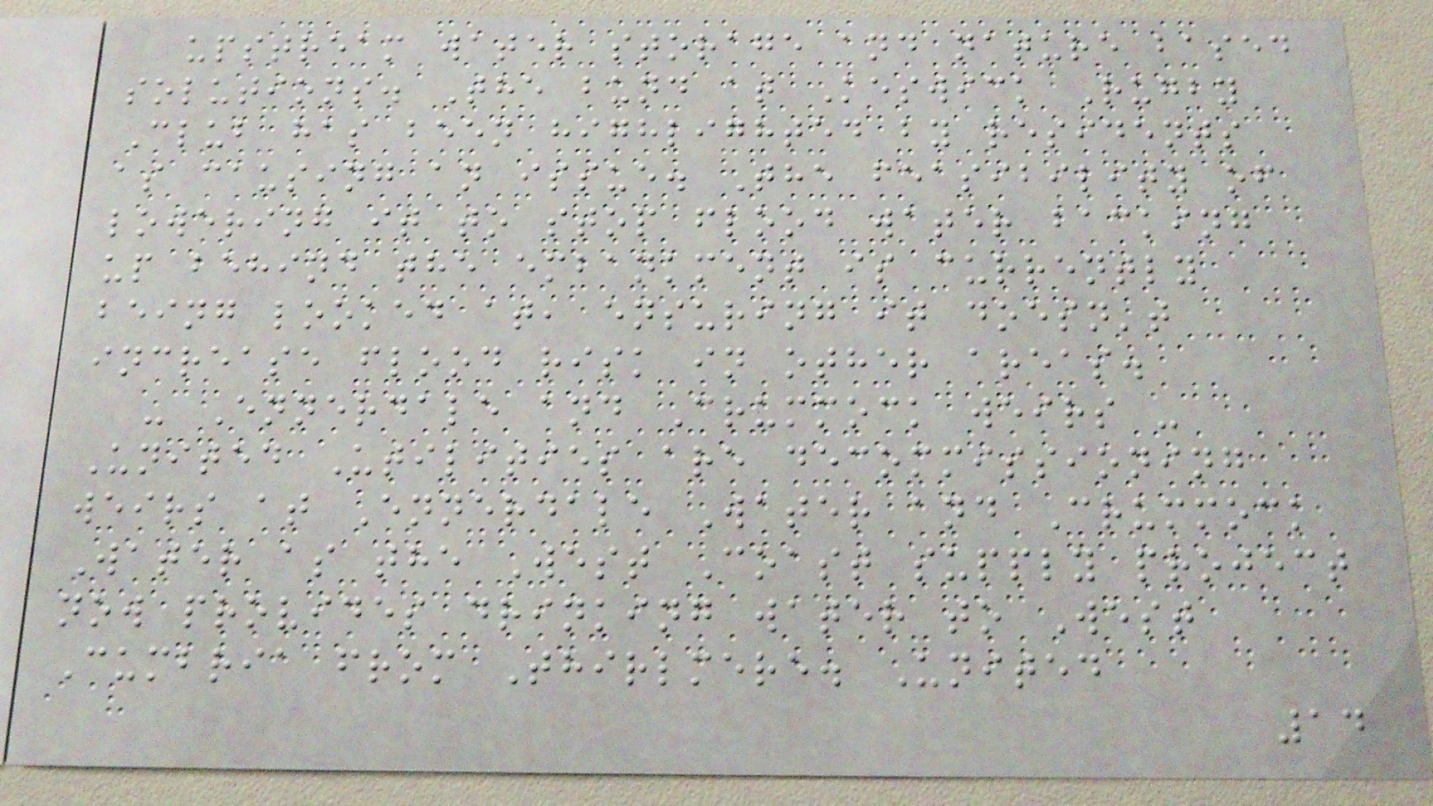upstream water storage and nature based
solutions. The bund at Keswick Rugby
Club has been highlighted by residents
as causing an issue. The feasibility of
lowering it to stop flood water backing
up behind the embankment is currently
being looked at, ensuring it doesn't
increase flood risk in other areas.
- Ennerdale and Crummock weirs -
United Utilities are decommissioning
weirs at Ennerdale Water and Crummock
Water as the West Coast supply project
now provides drinking water to West
Cumbria from Thirlmere. United
14
